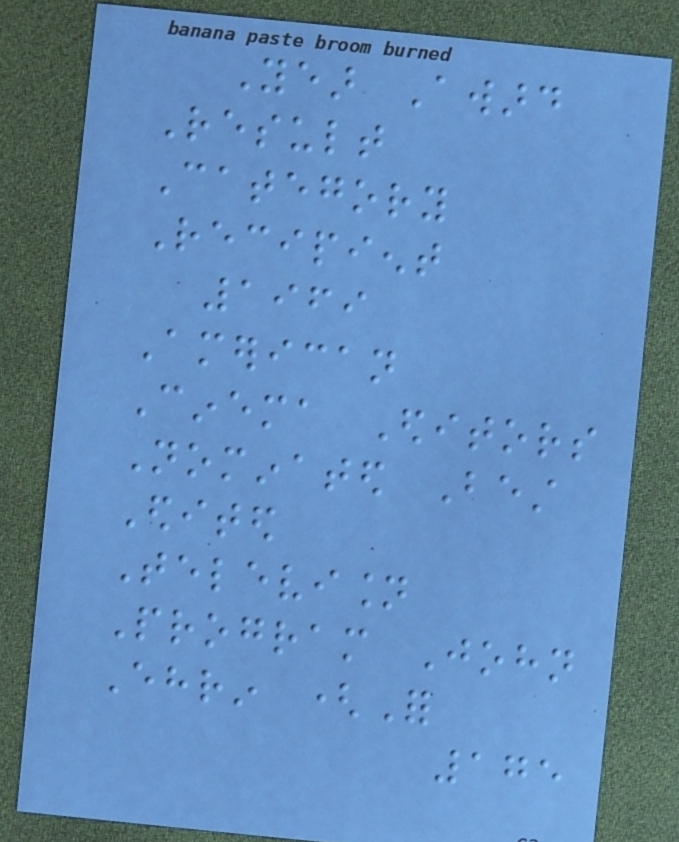Year Award
Result
Category
Recipient
1969
American
Cinema Editors
Nominated Best
Edited
Television
Program John
Ehrin (For
175
